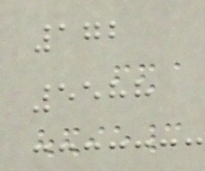172
5588
